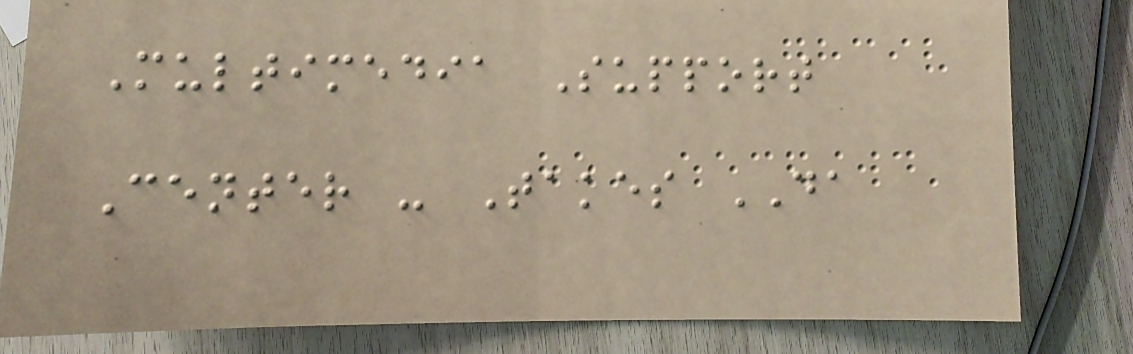Multimedia Support
Center - Takes DA
